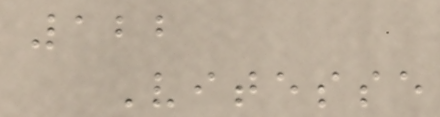122
Vitesse
